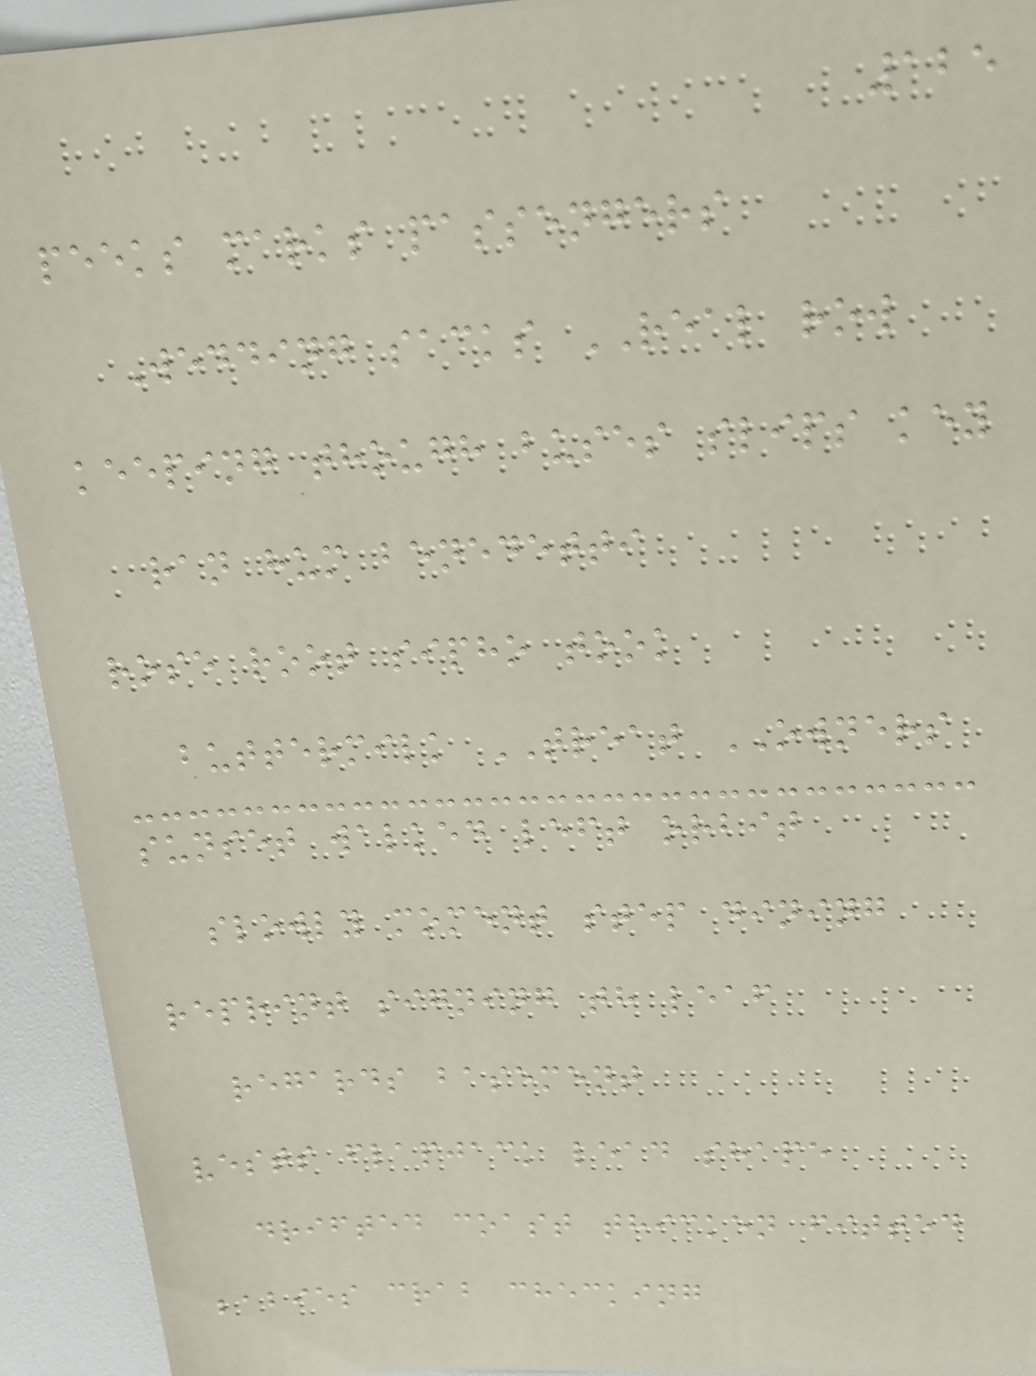125
peeks marks passengers
Wedding sacks REAL row
keeping though buses slips key
ran hum benedetti
rose root sipho took
buttermilk TREAT OWNERS
sunset walked left orbit
slowly moment step dining
reprint signing th leaf
regards basement
vests flapjack lead shape
drifted coast thicken fitted
babies crab checking
